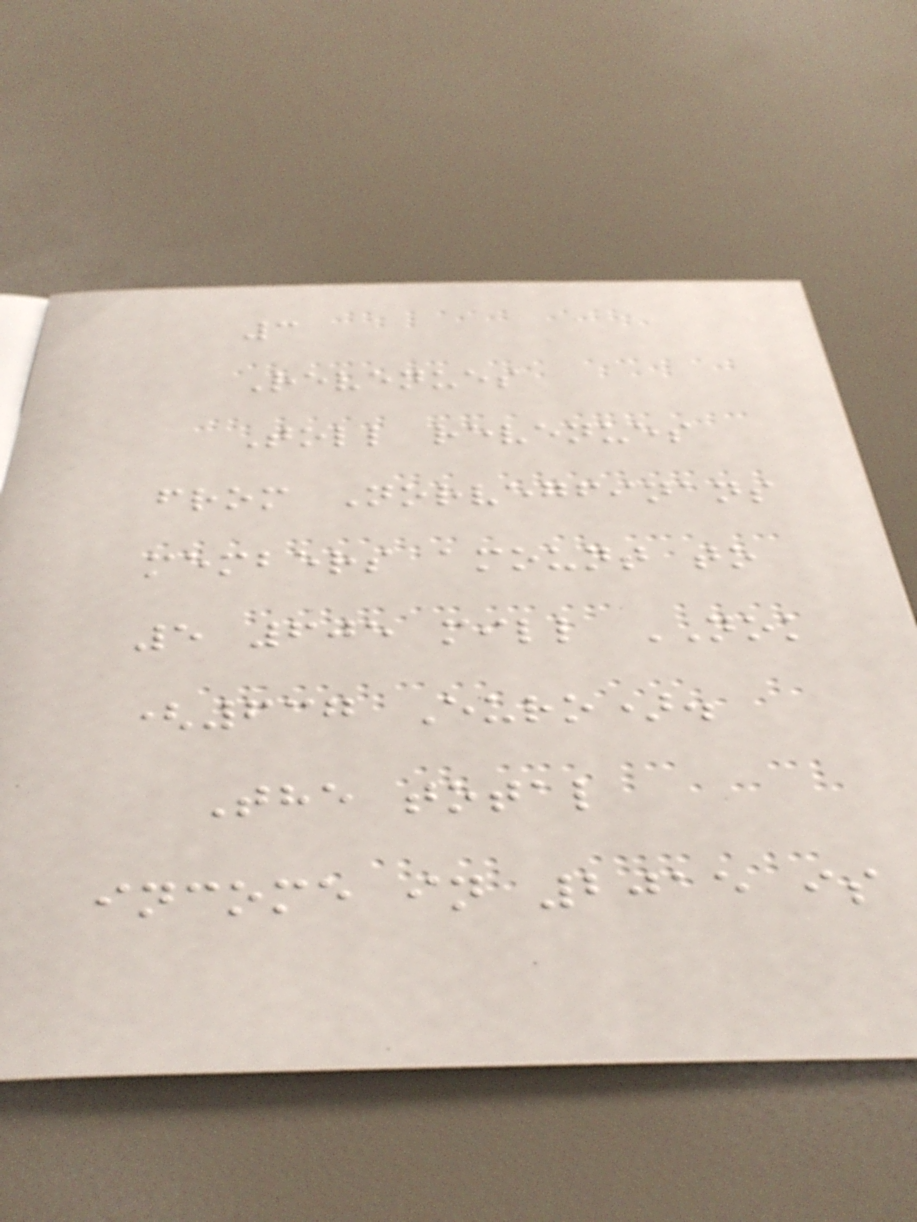3
Revenues
Toll revenues
from Norvegfinans
members amount to
5 605 mill NOK
(637 Euro).
The total
income in 2015 is
